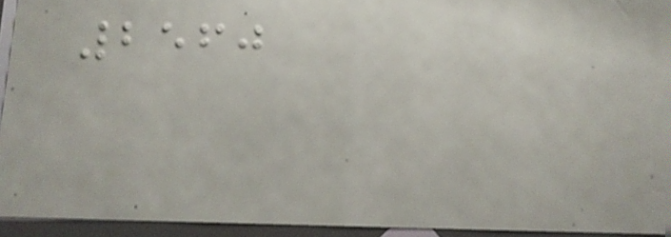2560
